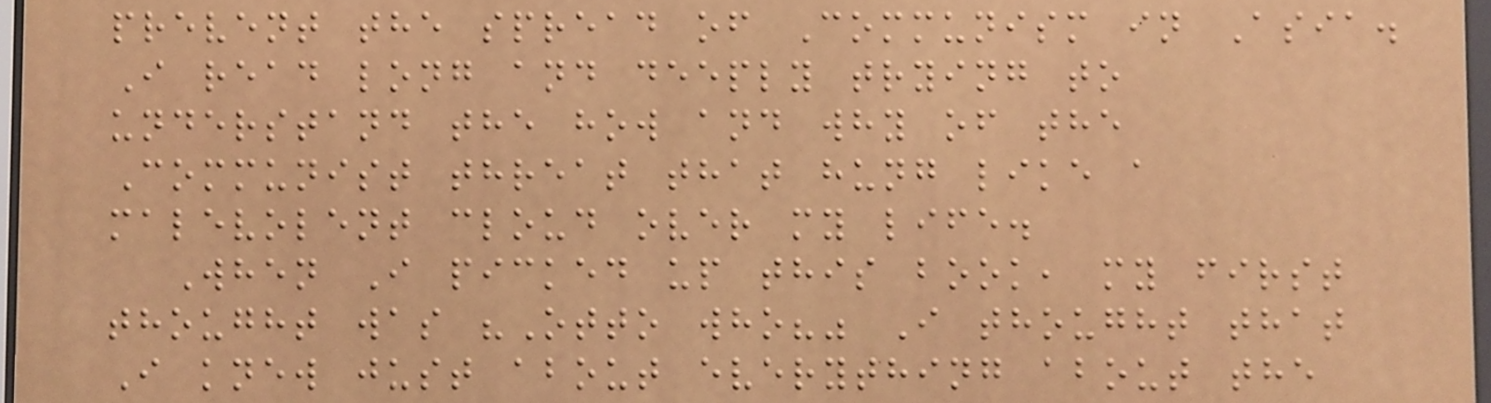prevent the spread of Communism in Asia.
I read long and deeply trying to
understand the how and why of the
Communist threat that hung like a
malevolent cloud over my life.
When I picked up this book, my first
thought was "Otto who?" I thought that
I knew just about everything about the
